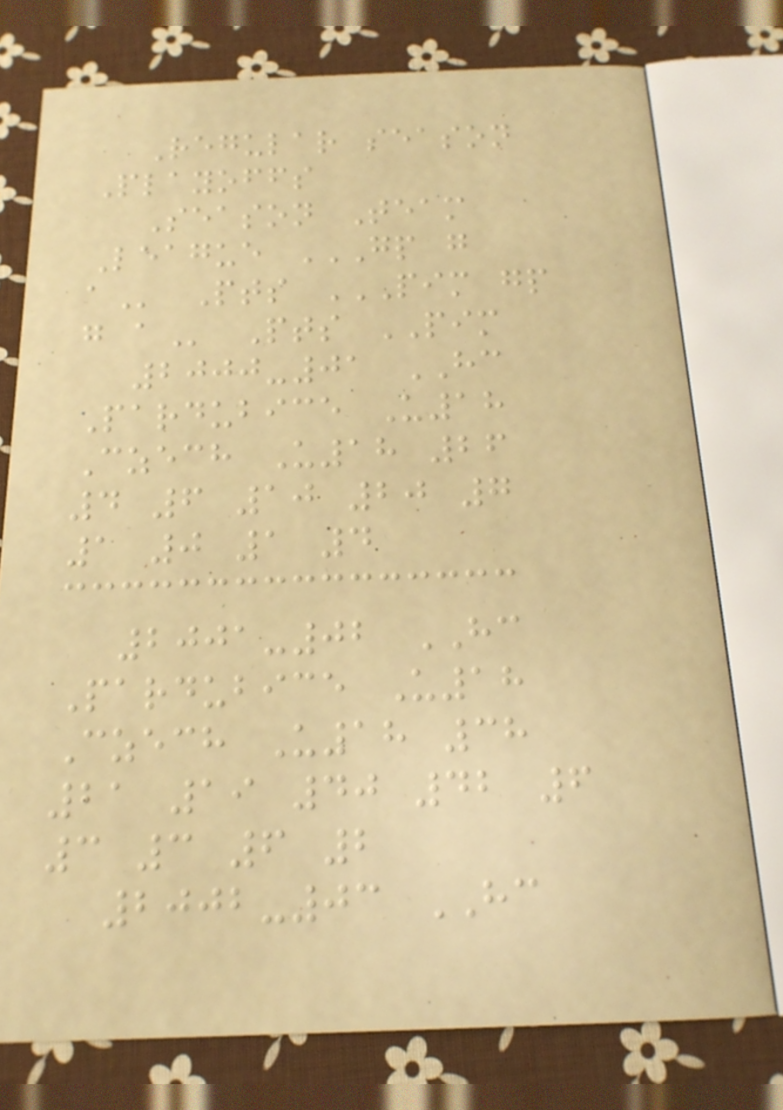Regular season
Playoffs
Season Team
League GP G
A Pts PIM GP
G A Pts PIM
2000-01 HC
Pardubice U18
Czech U18 26
4 6 10 20 7
1 0 1 4
2001-02 HC
Pardubice U18
Czech U18 38
21 19 40 42 6
3 3 6 2
2002-03 HC
